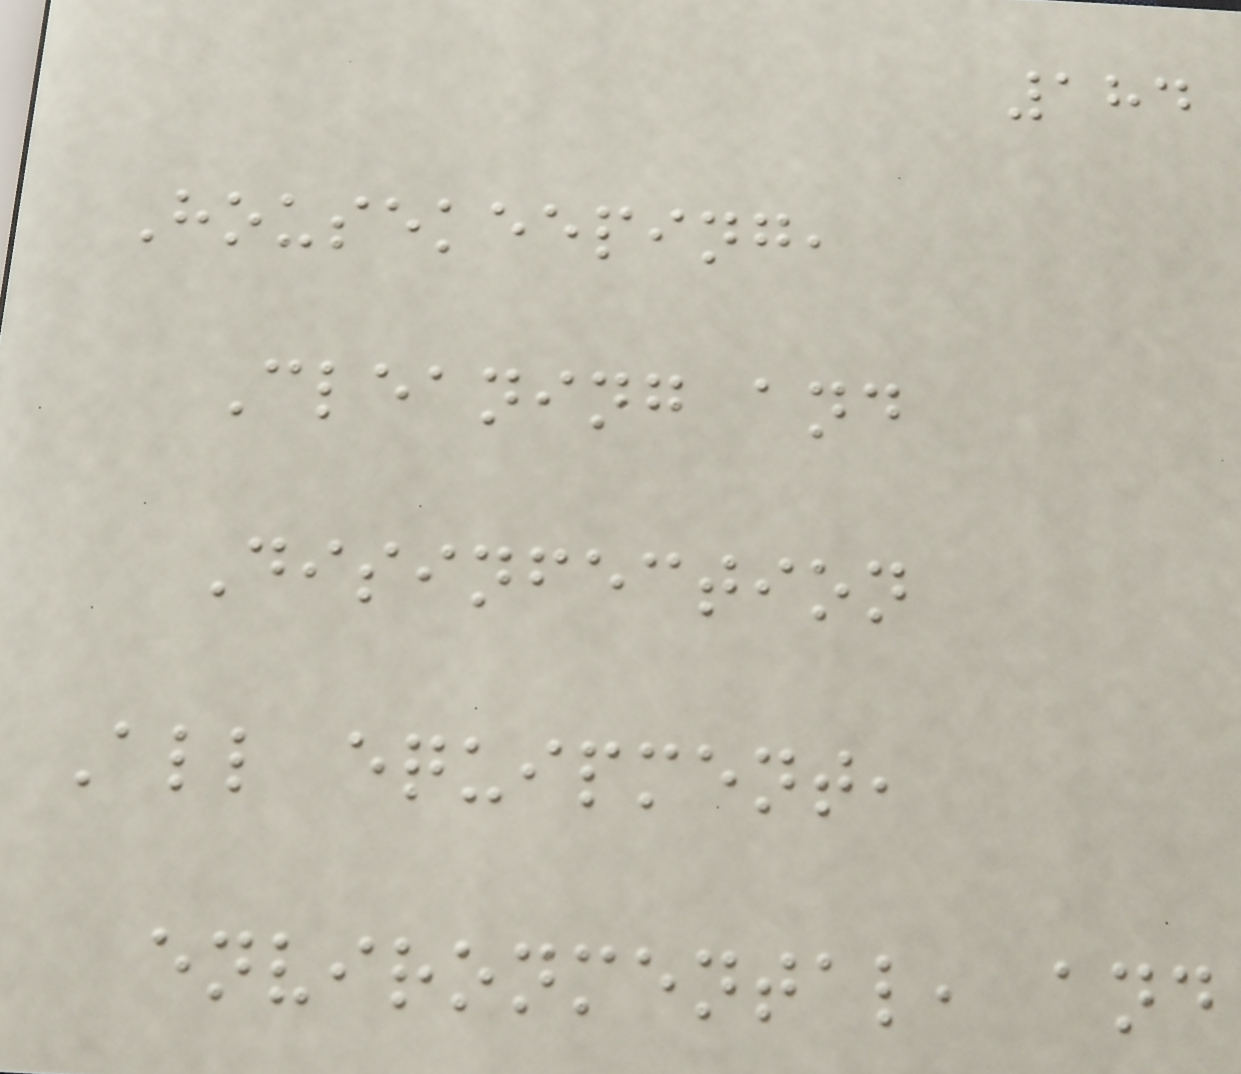184
Housekeeping,
Cleaning and
Disinfection
All equipment,
environmental, and
